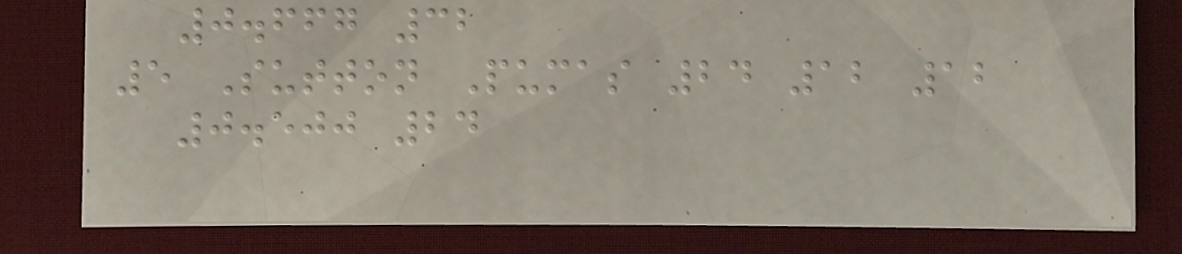0.667 32
5 Sutton Pumas 24 12 12
0.500 24
